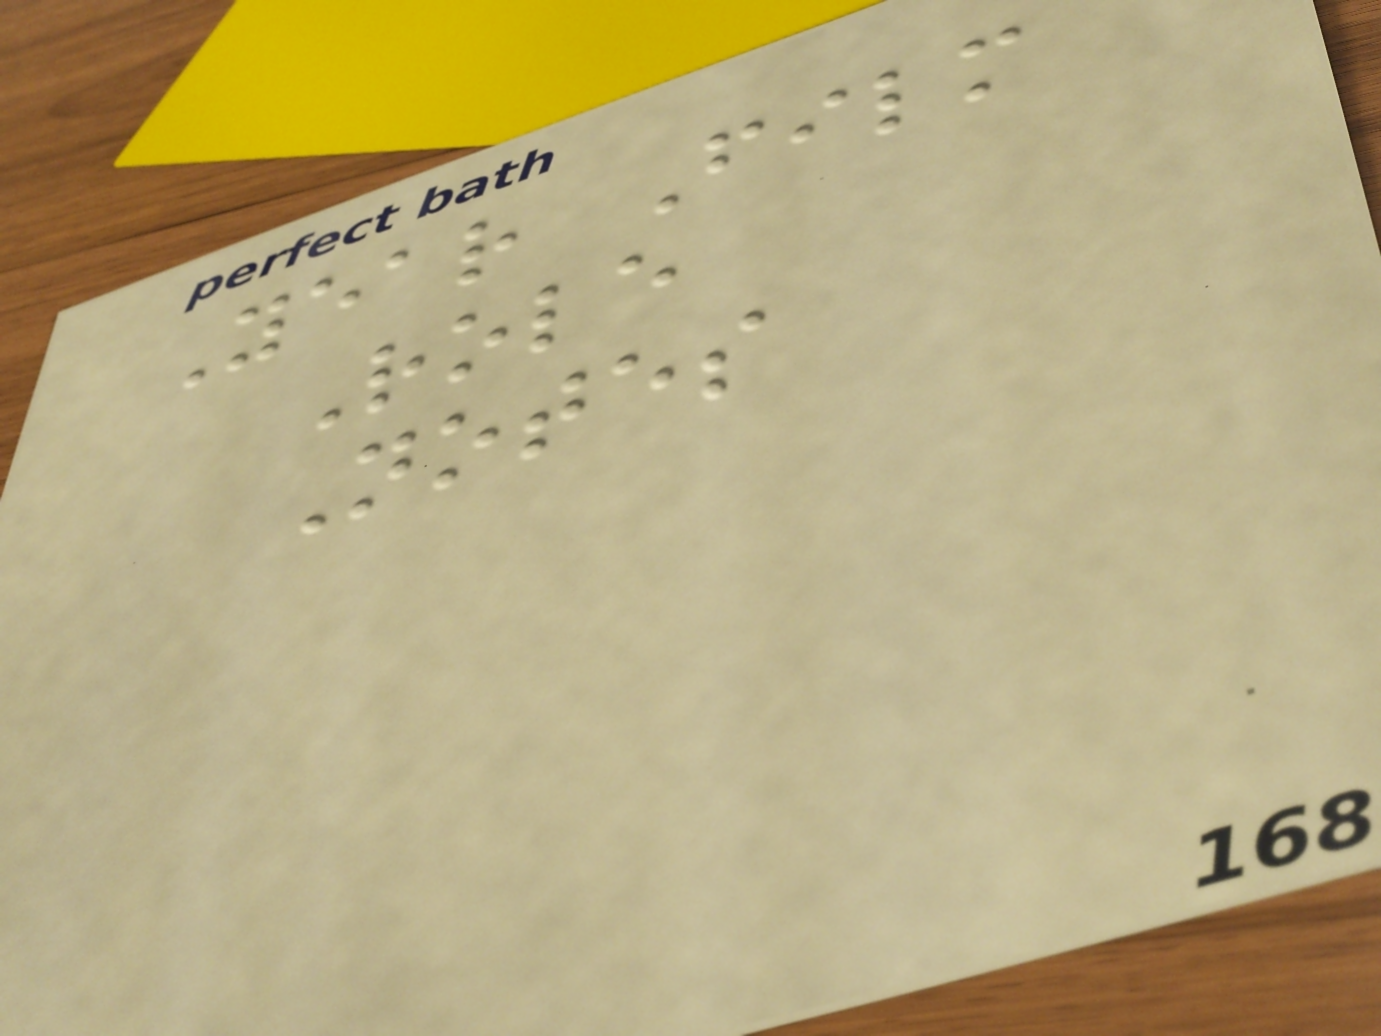Year Film
Role
Notes
